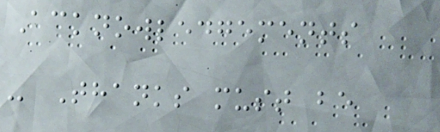Acknowledgements
- Thanks must be
